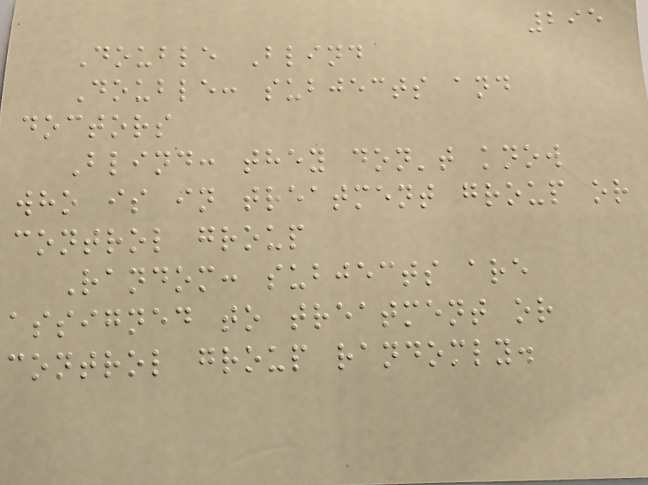295
Double Blind
Double: subjects and
doctors
Blind: they don't know
who is in treatment group or
control group
Random: subjects are
assigned to treatment or
control group randomly.
